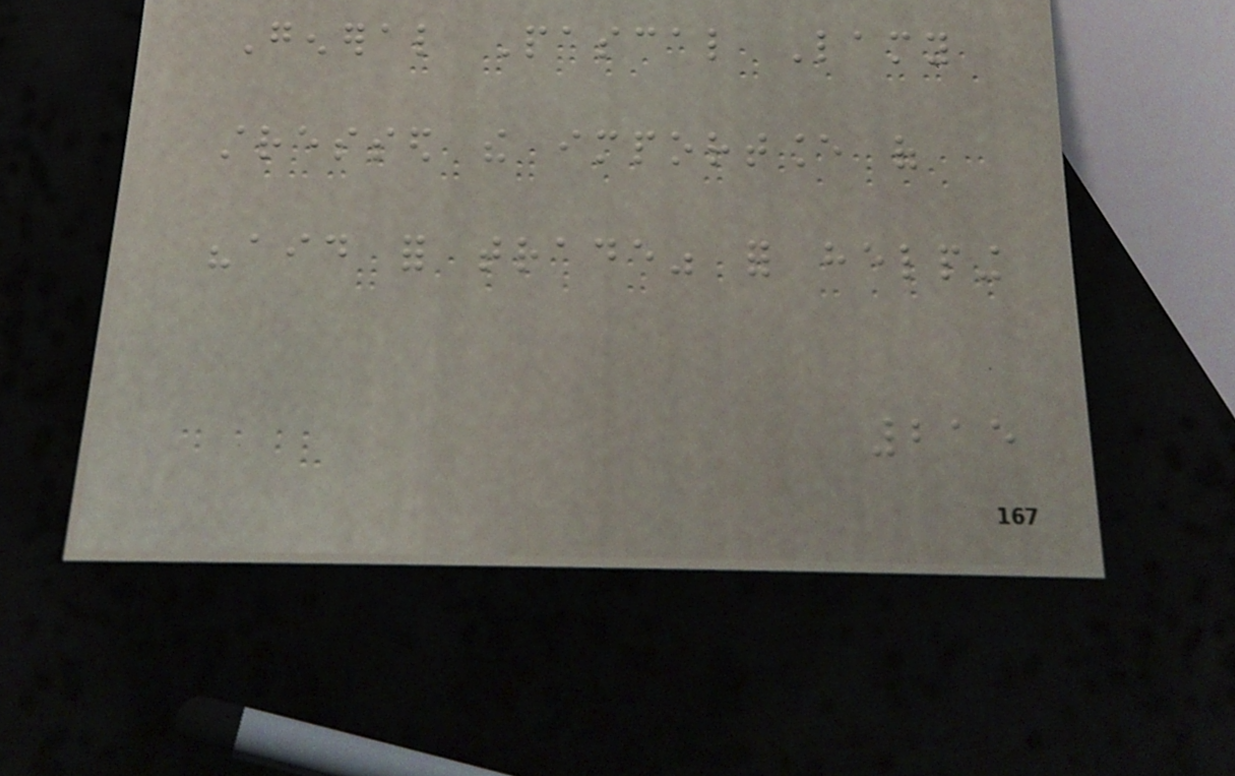General Pascal Lamy
stressed the importance of
"aid for trade" for helping
215
